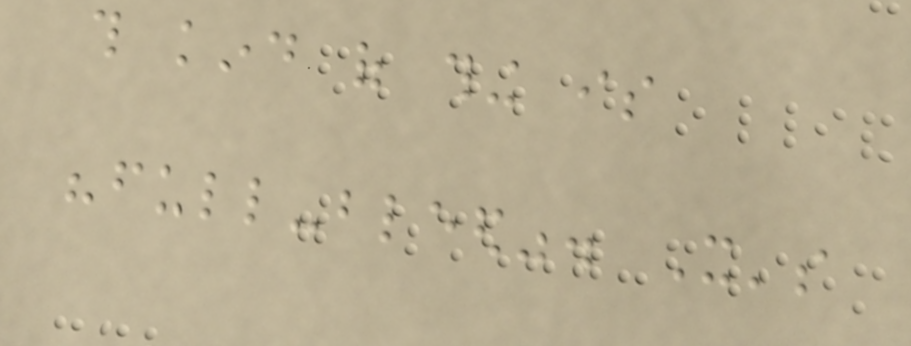this kind of thing is
"full-bleed". It's
